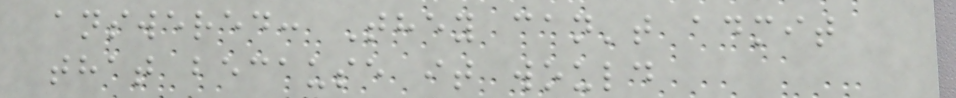answered: They can't admit
that because it would
